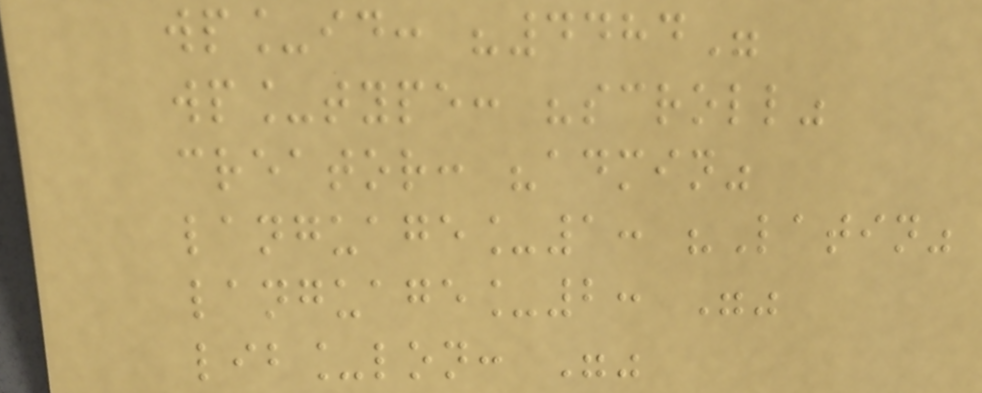wp_id: "4484"
wp_type: "scroll"
creator: "admin"
language_1: "Latin"
language_2: ""
lib_lon: ""
